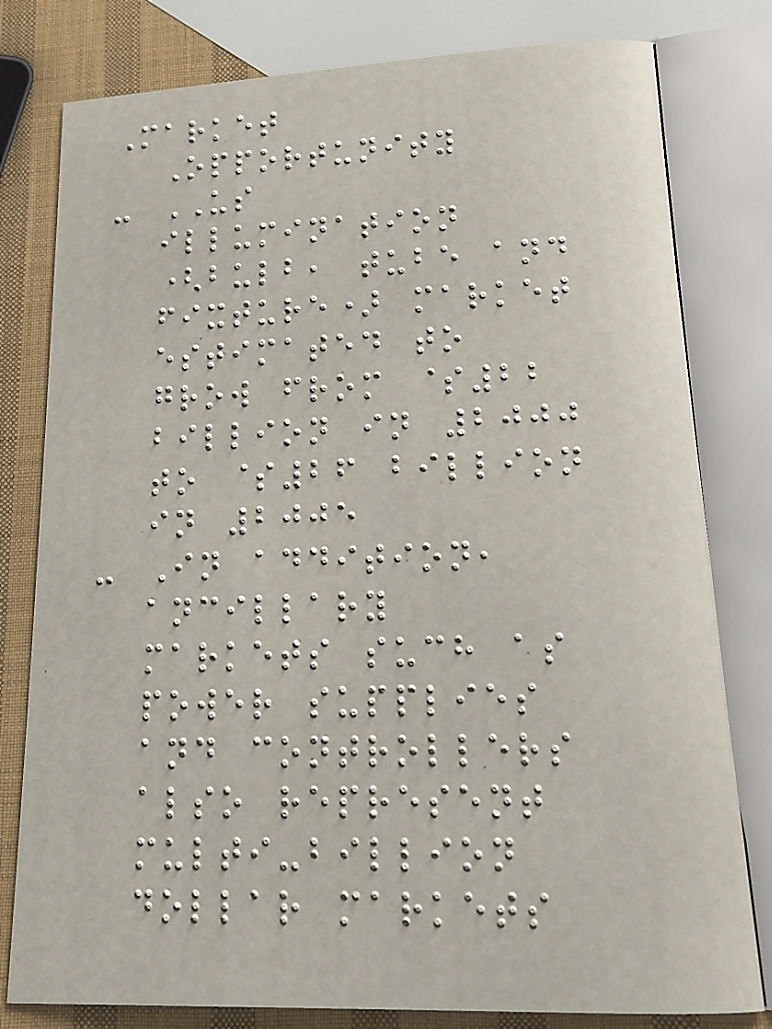Market
Opportunity
- US
illumination
(bulb, tube and
fixture) market
estimated to
grow from $22
billion in 2000
to $26 billion
in 2005
- In addition,
ancillary
markets such as
power supplies
and controllers
also represent
multi-billion
dollar markets
